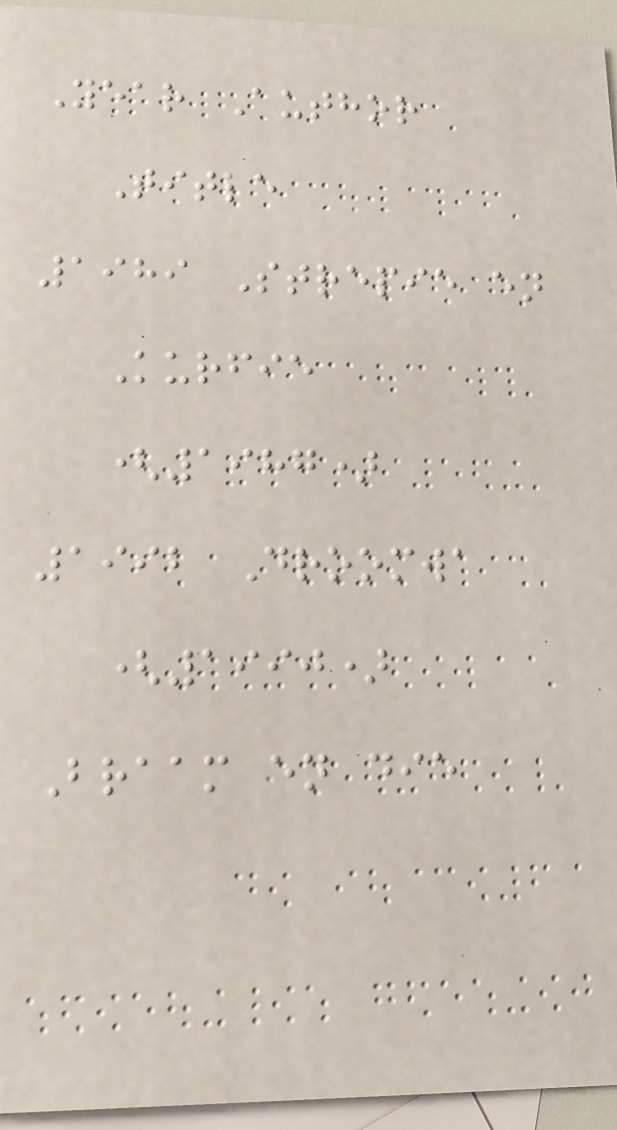Year Author
Title
1989 Strepie en
Kurfie
(1987)
1992 Droomwa
(1990)
Braam en die
